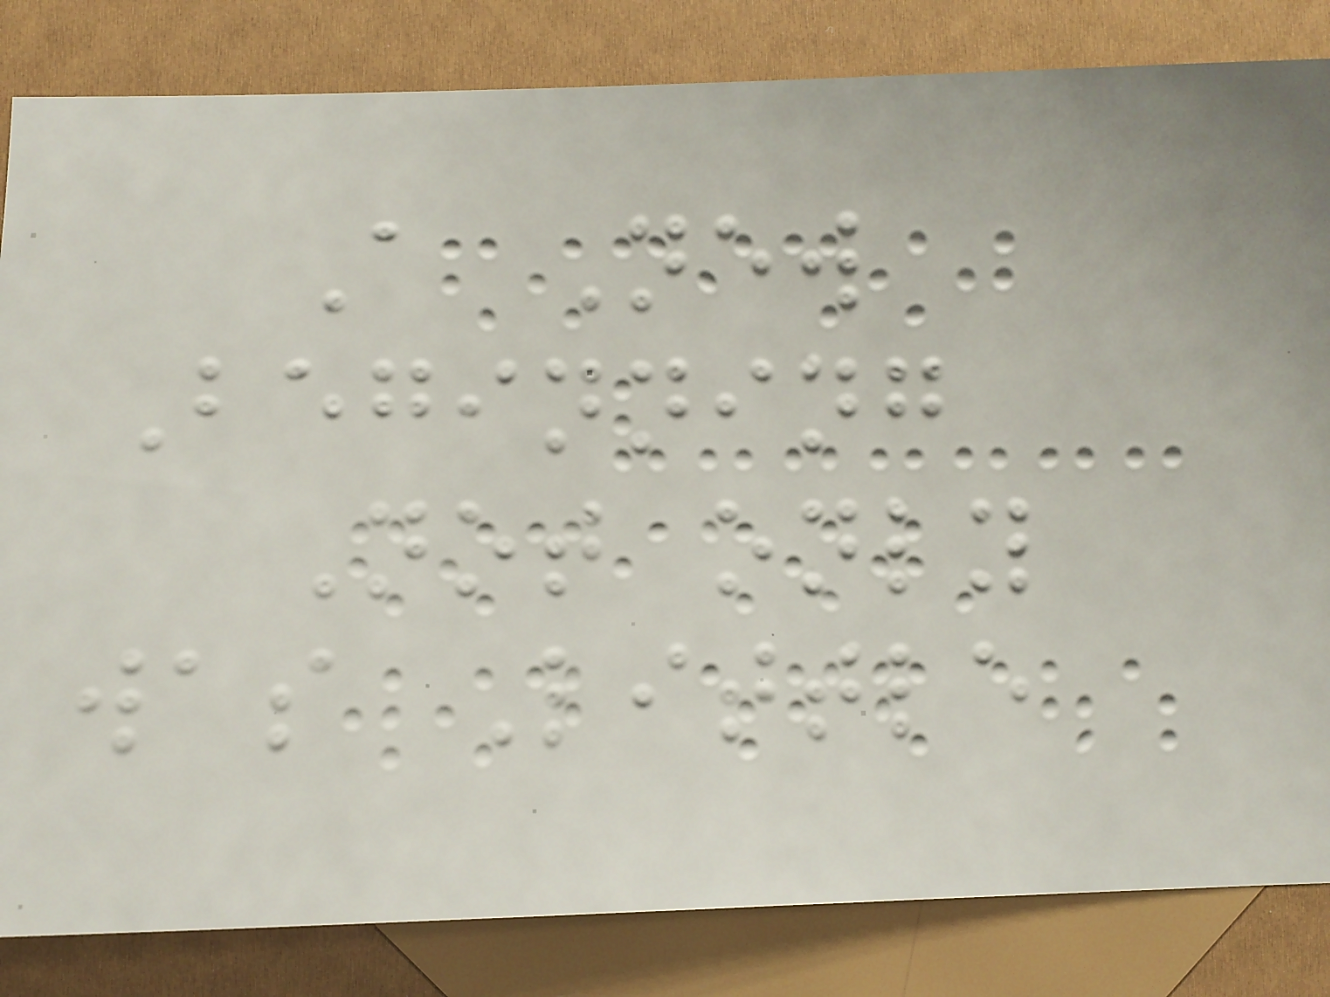A New
Beginning
Not only
was Little
